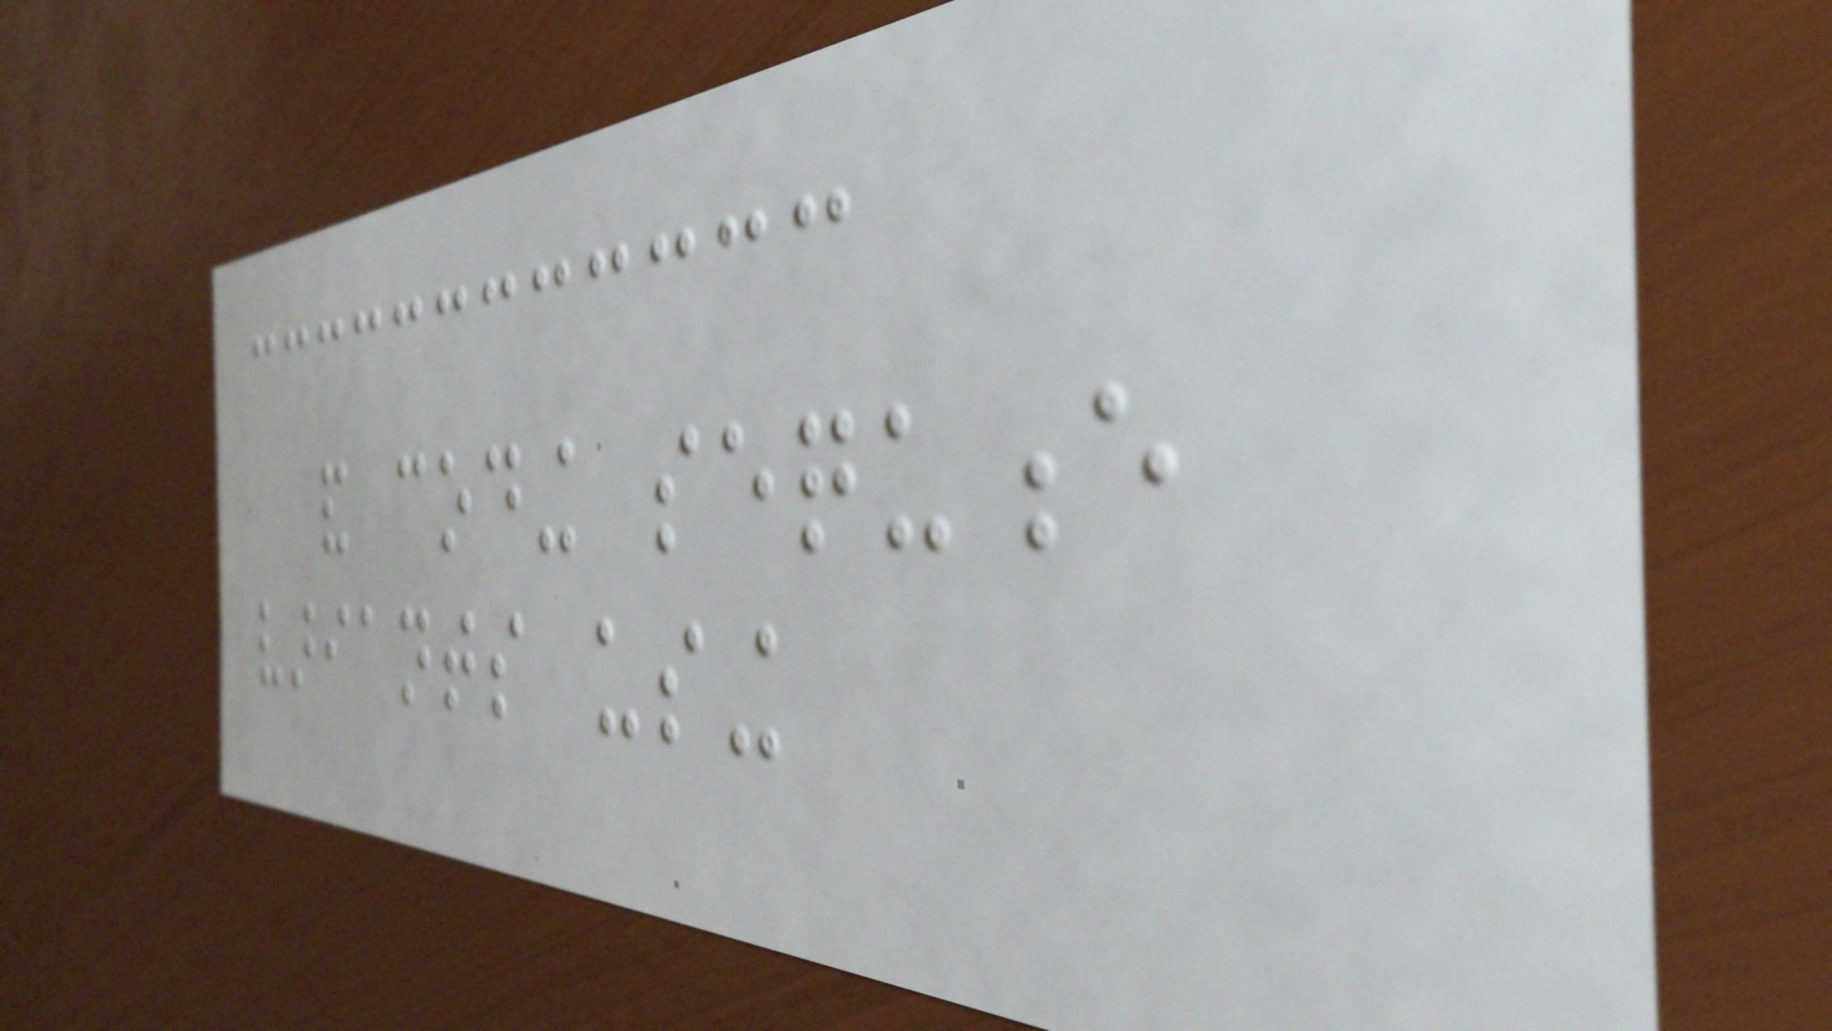and coding sequence
variants using
